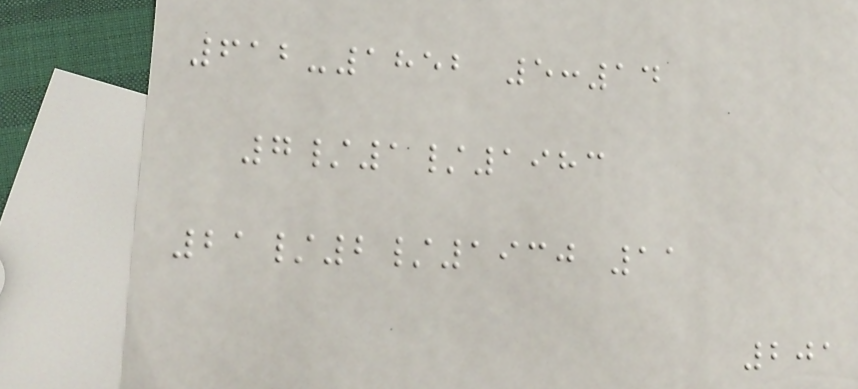612-1852 5:14
7/1/1983
21/2/1930 11
201
